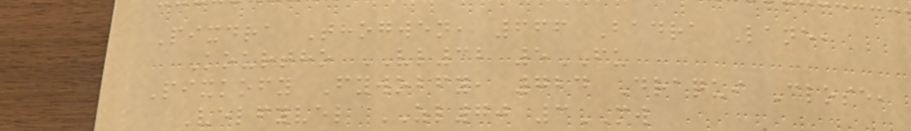Pixdra Thogwen, 666 Badra Lane,
Kourtho VL32 5FU
Pixkofy Fywobfy, 724 Draqui Close,
Velfyvel ZL70 3MW
